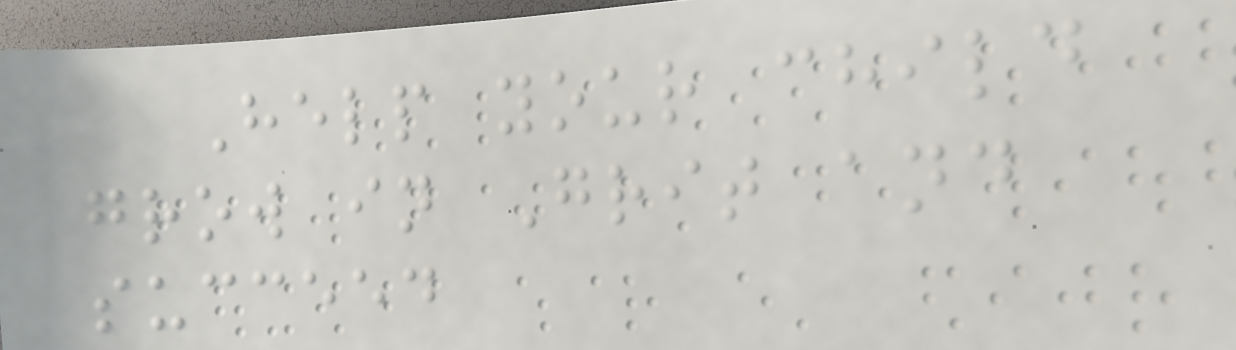Help your child
grow in Grit and
succeed
